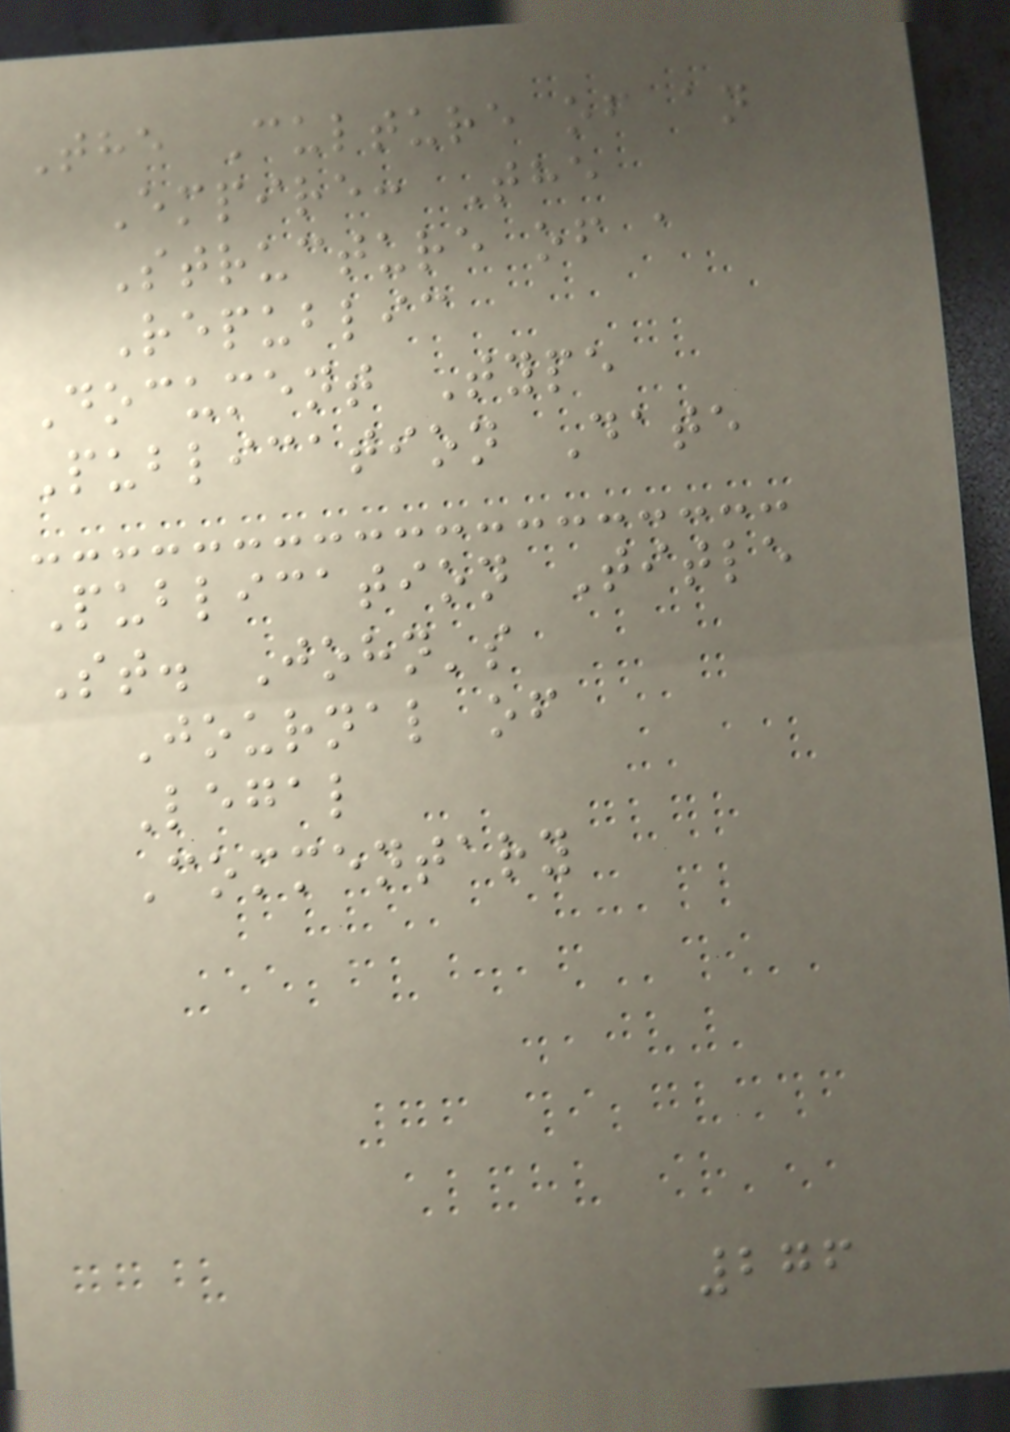The Culture of an
Empire: The
Structure of a
Republic
Document Type
Publication Date
Publication Title
St. John's
Journal of
Legal
Commentary
276
